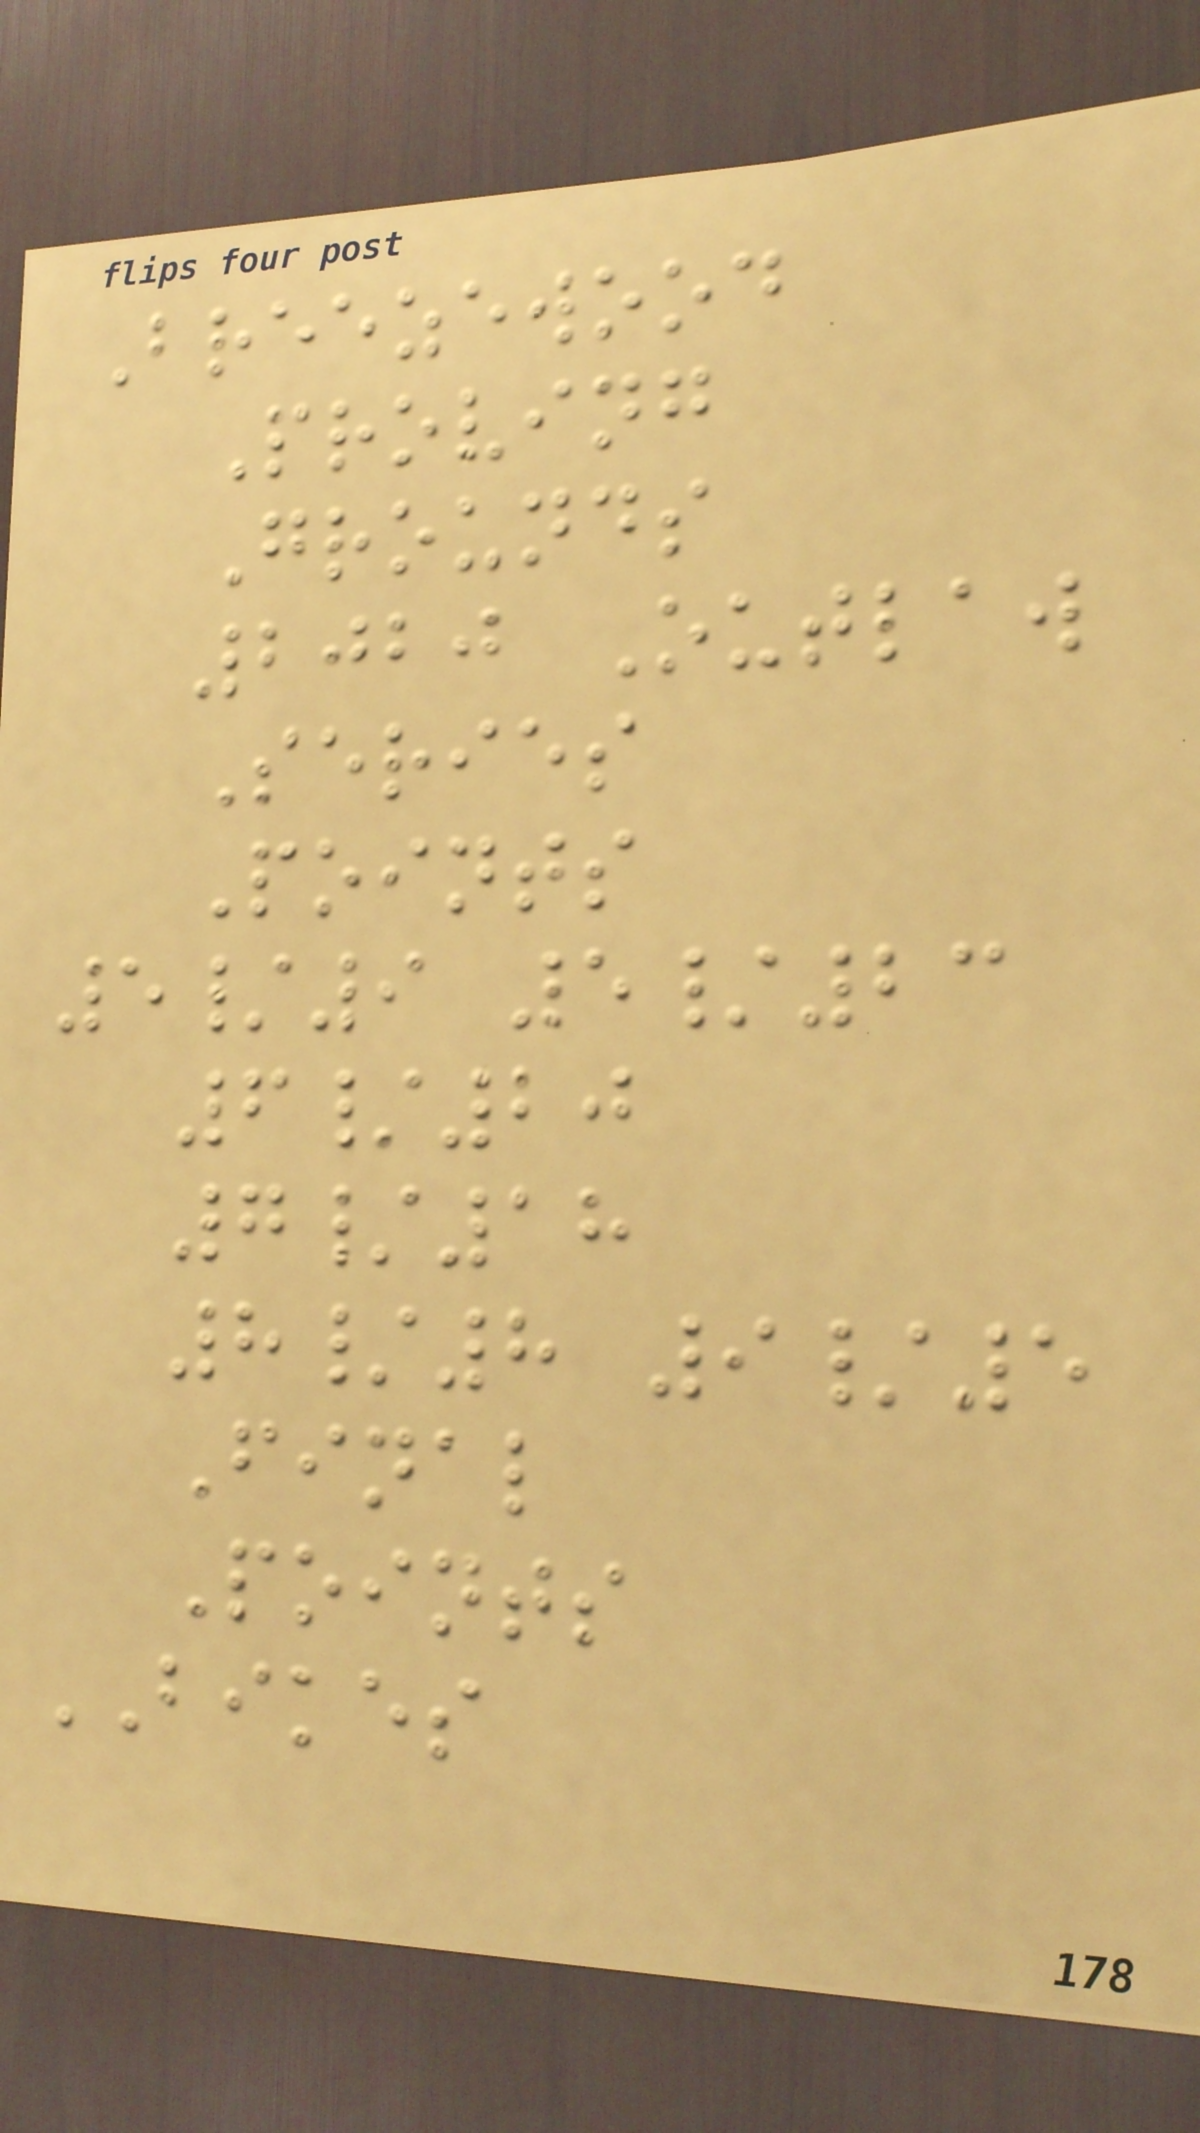Breezewood
Proving
Grounds
2020 Outlaw
Series
Points
5/9 5/23
6/20
7/18
8/8 9/5
Final
Points
BIKES
